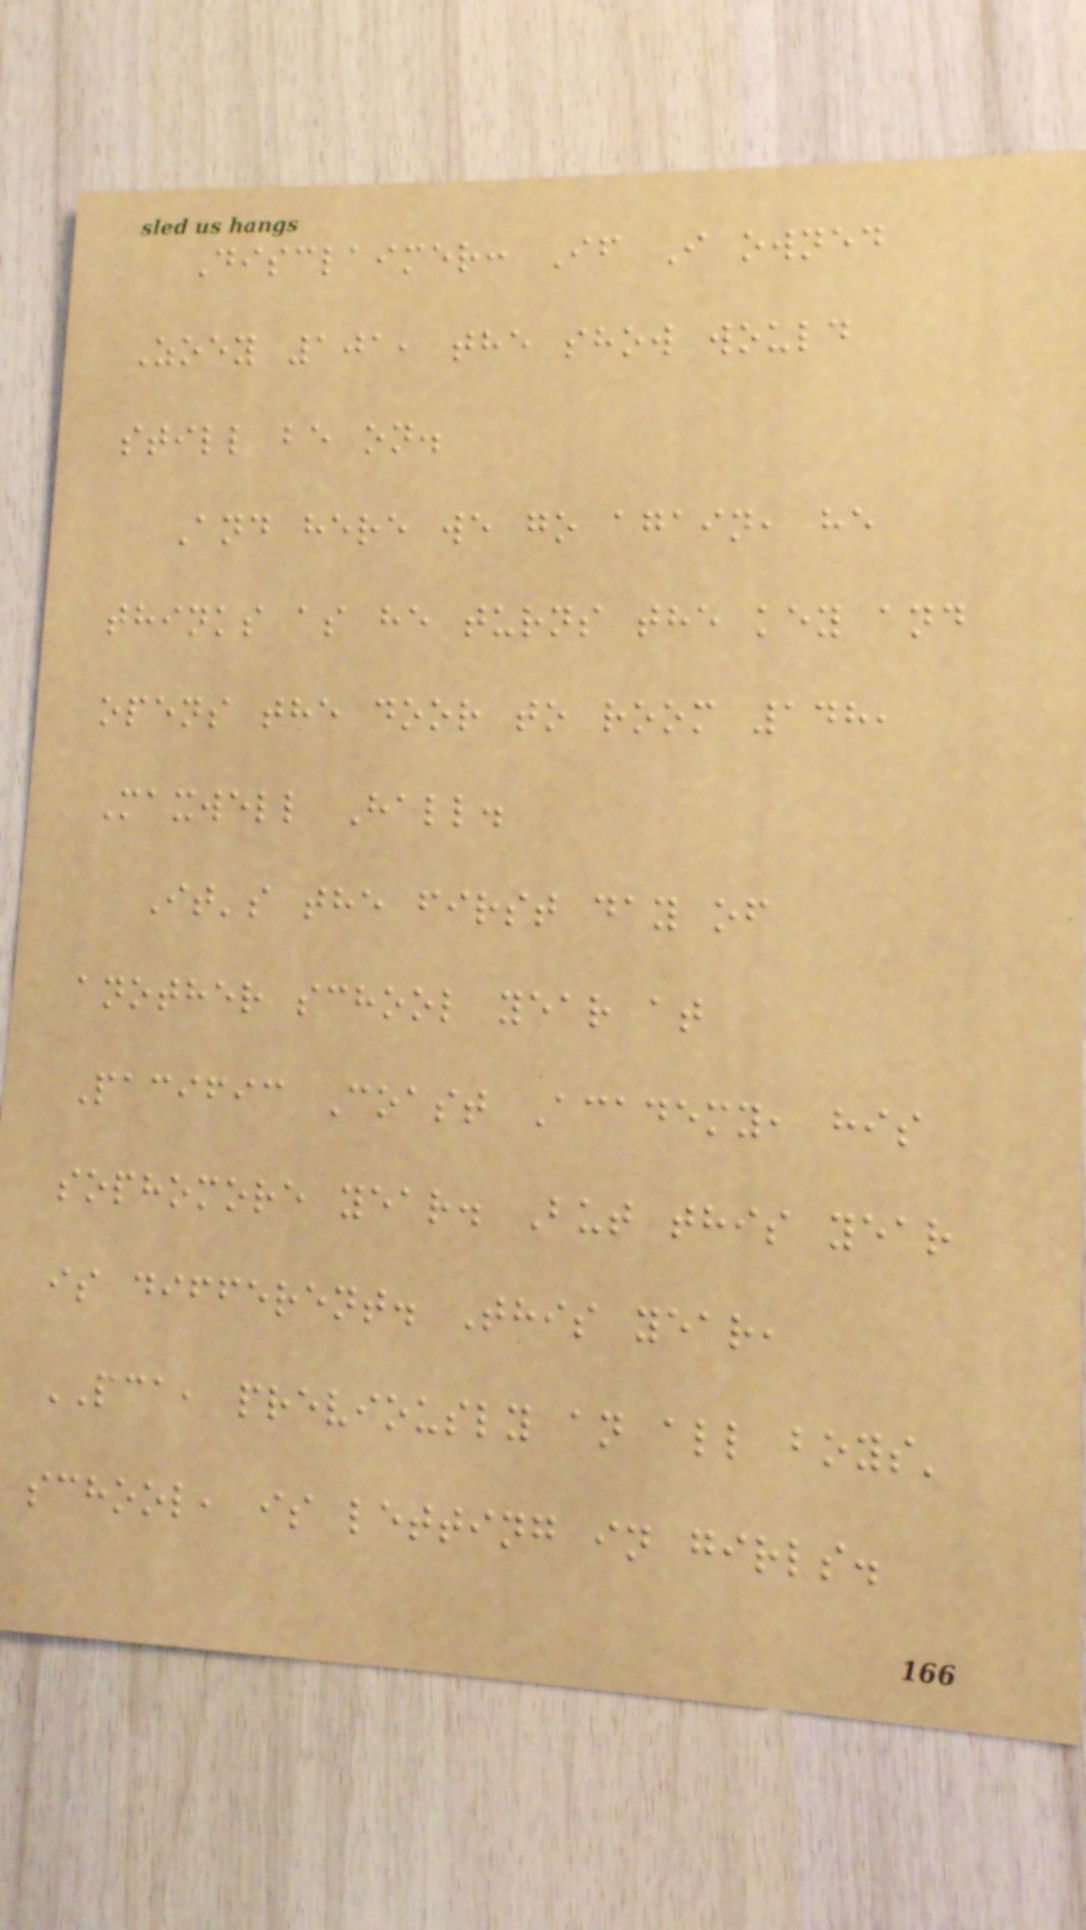Disclaimer: If I owned
Zoey 101, the show would
still be on.
And here we go again, he
thinks as he turns the key and
opens the door to room 148,
Maxwell Hall.
It's the first day of
another school year at
Pacific Coast Academy, his
sophomore year. But this year
is different. This year,
PCA, previously an all boys'
school, is letting in girls.
